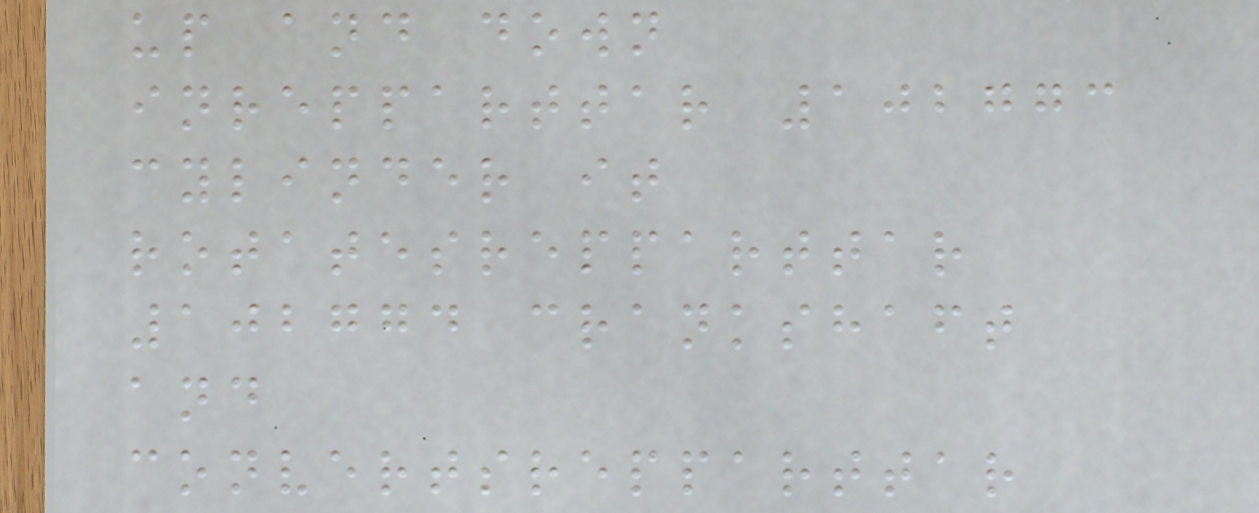up and down
inrepparttar 102773
cylinder it
rotatesrepparttar
102774 crankshaft
and
convertsrepparttar
